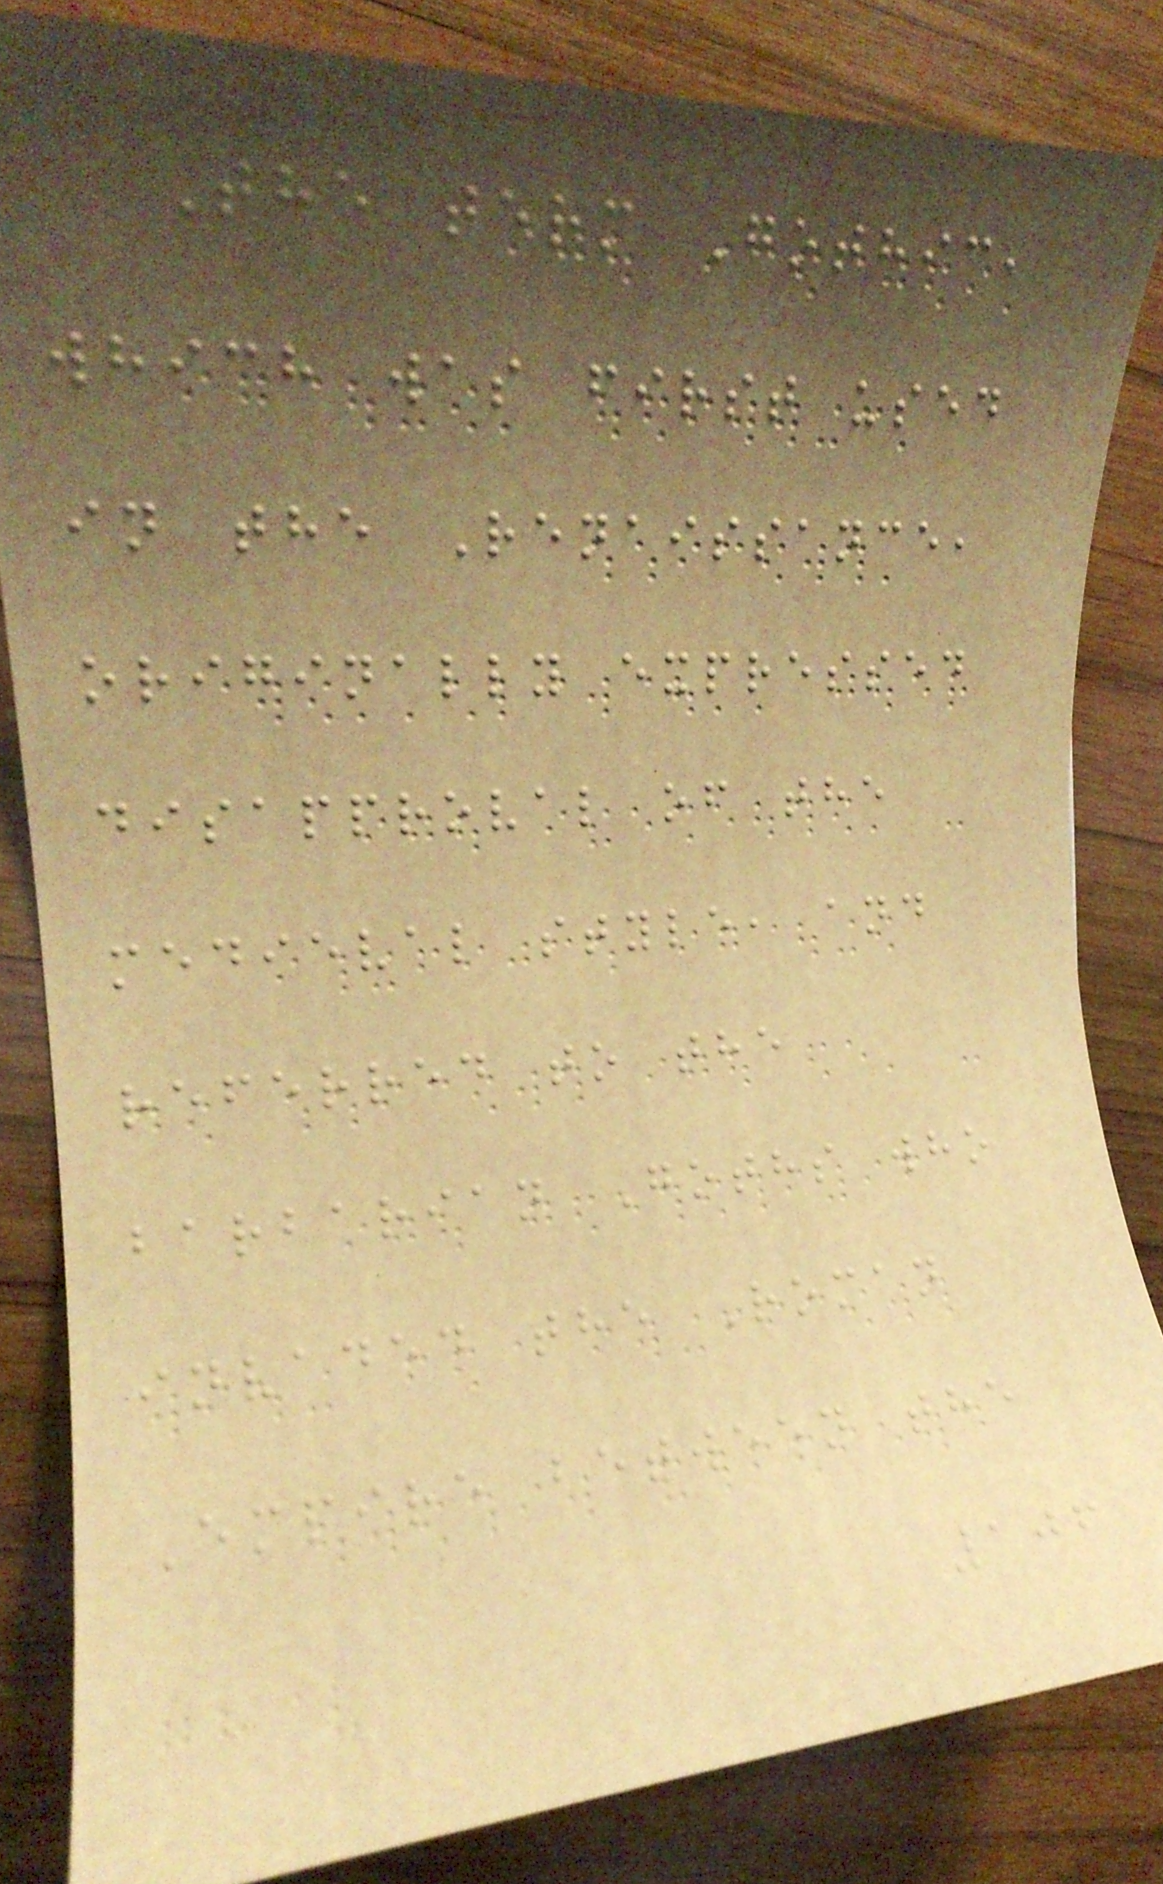The term Gothic,
which was first used
in the Renaissance,
originally expressed
disapproval of the
medieval style, and
referred to the
barbarian Goths who
invaded the Roman
Empire between the
106
